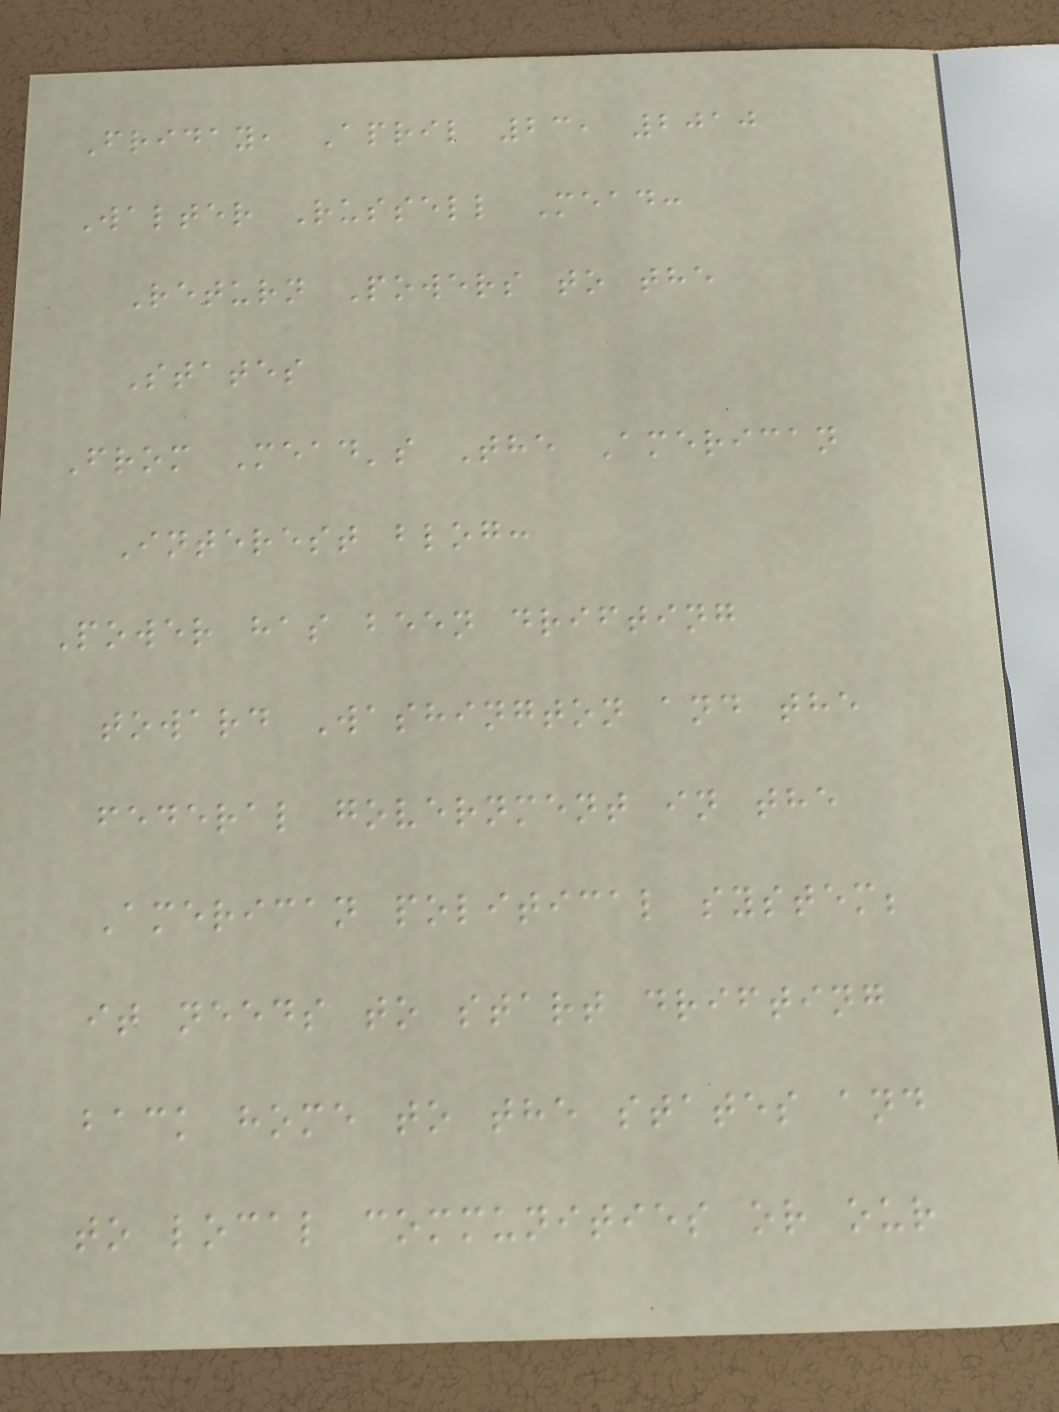Friday, April 23, 2010
Walter Russell Mead:
Return Powers to the
States
From Mead's The American
Interest blog:
Power has been drifting
toward Washington and the
federal government in the
American political system;
it needs to start drifting
back home to the states and
to local communities or our
